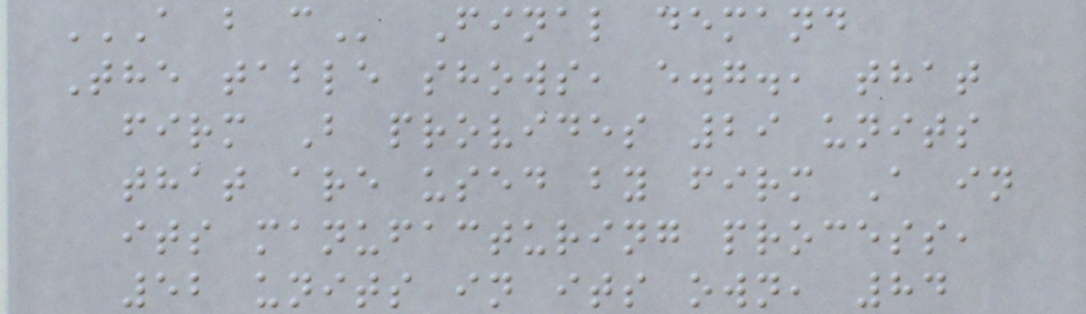A B C Final demand
The table shows, e.g., that
firm B provides 29 units
that are used by firm A in
its manufacturing process,
52 units in its own, 84
